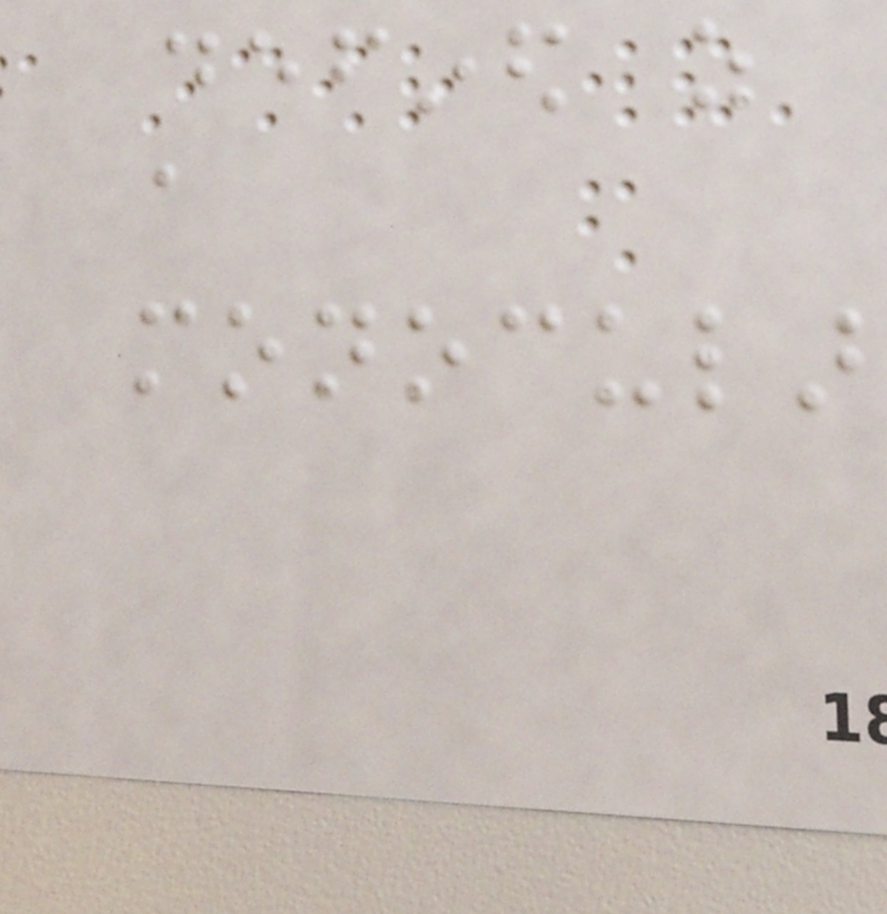defined as
a
monocular
